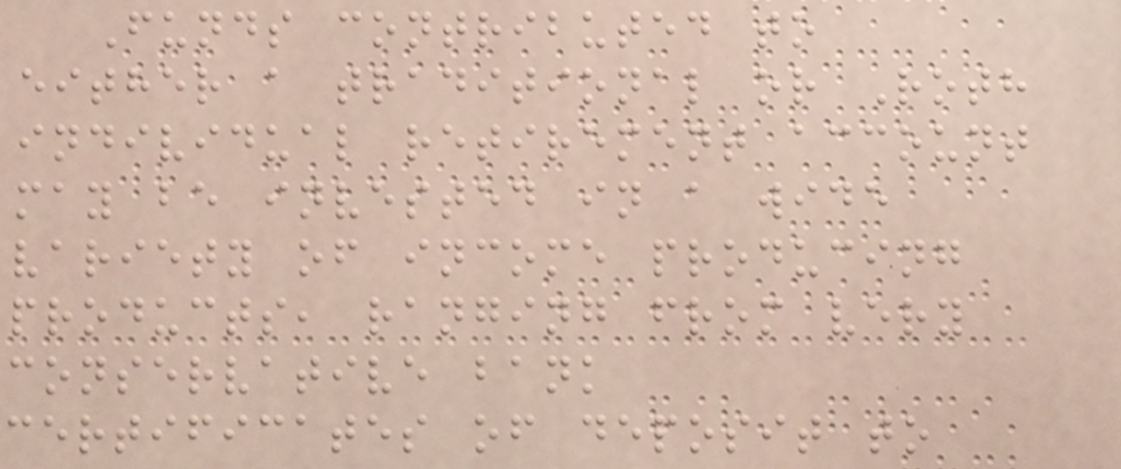Funds contributed to
either a traditional or Roth
individual retirement account
may be invested in a wide
variety of income producing
products, ranging from very
conservative bank
certificates of deposit to
